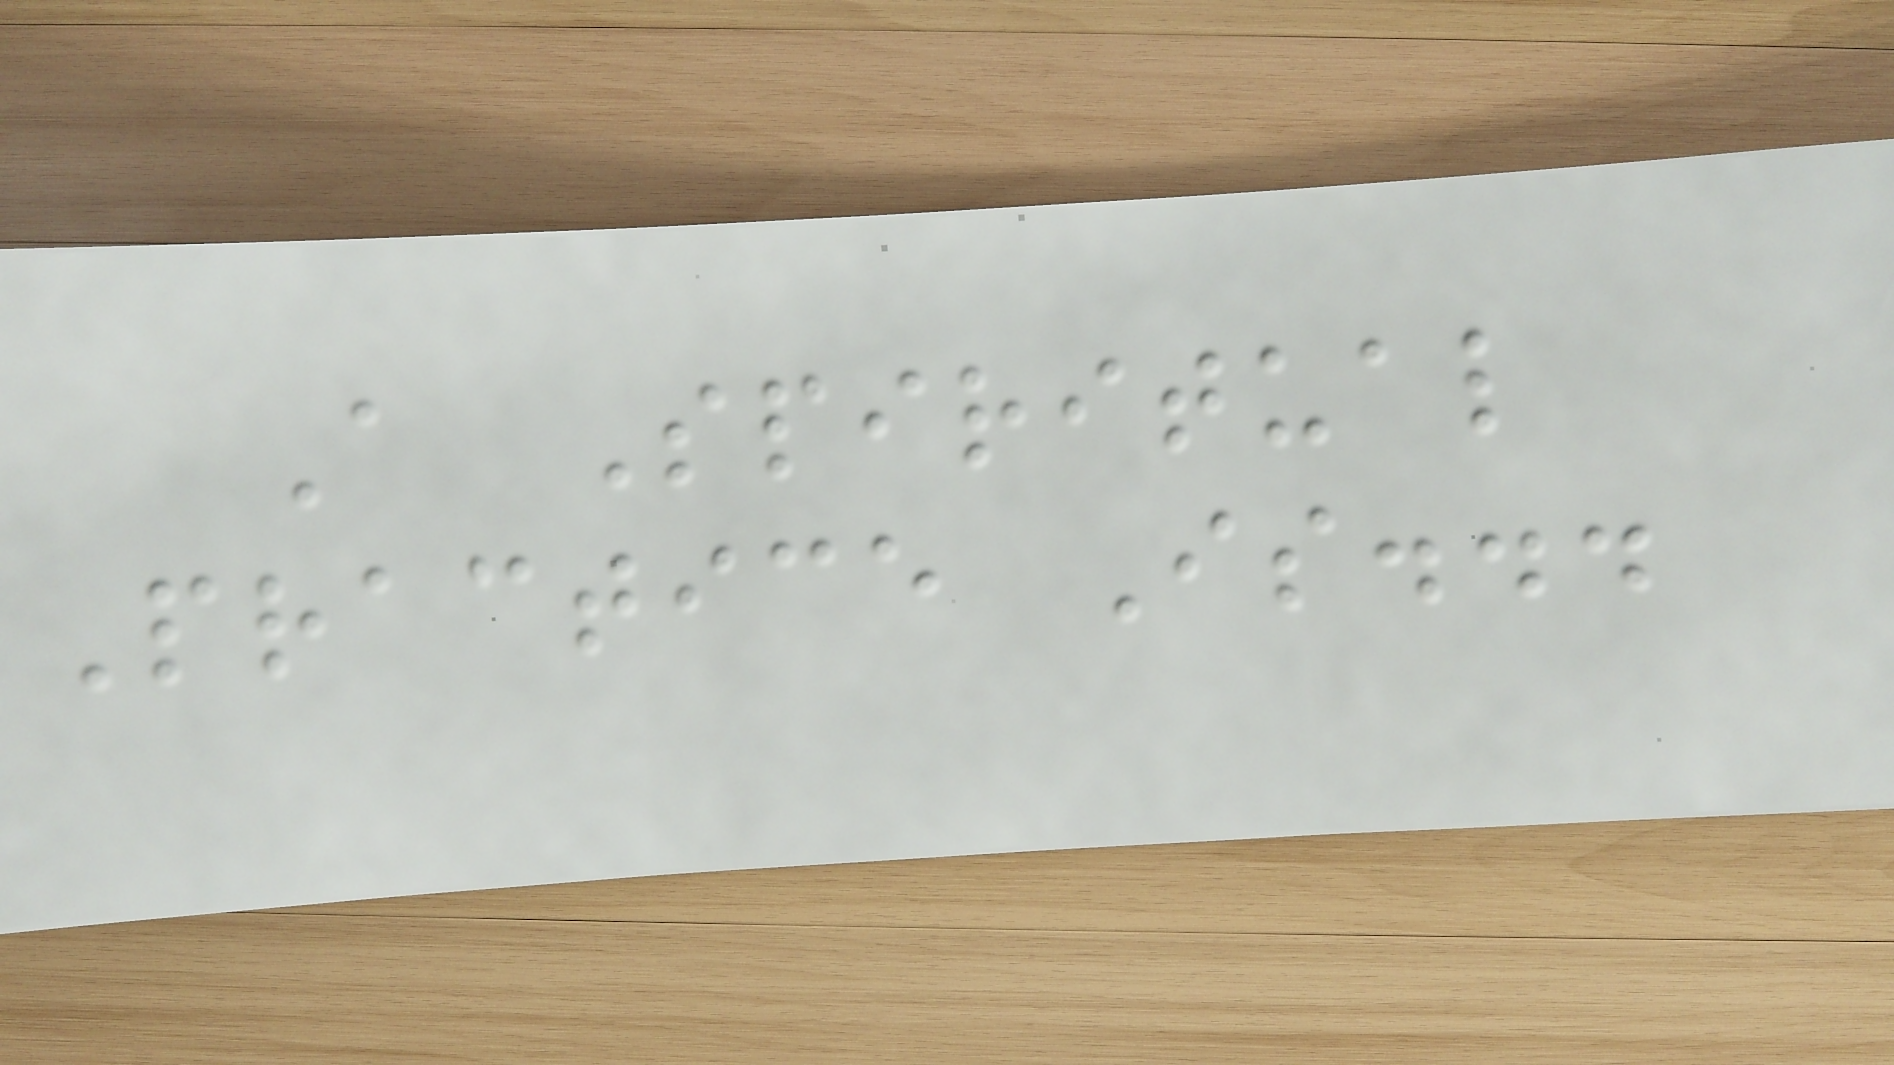A Spiritual
Practice Is...
